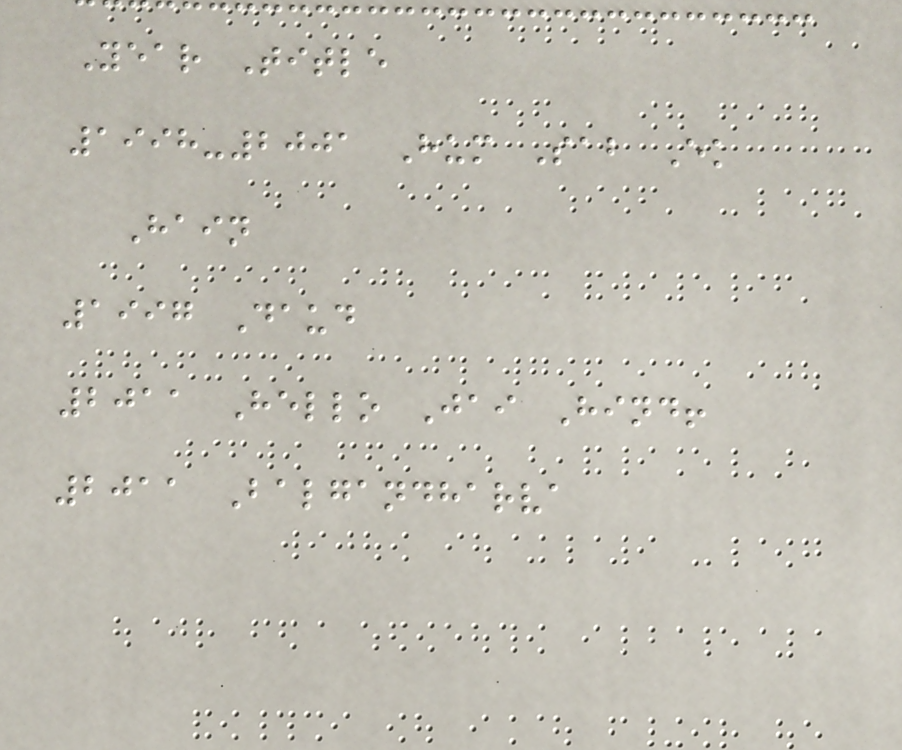Year Title
1998-2001 Hum Sab Ek
Hain
1997 Daud
2011 Hello Jai Hind!
2011 Balgandharva
